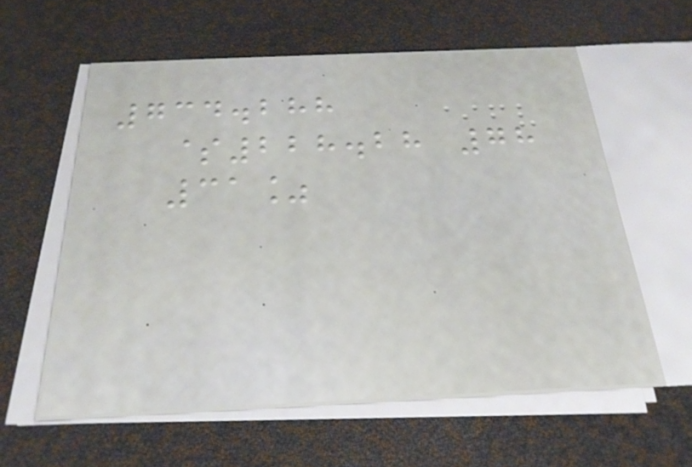734.288
$228.28 78
31%
